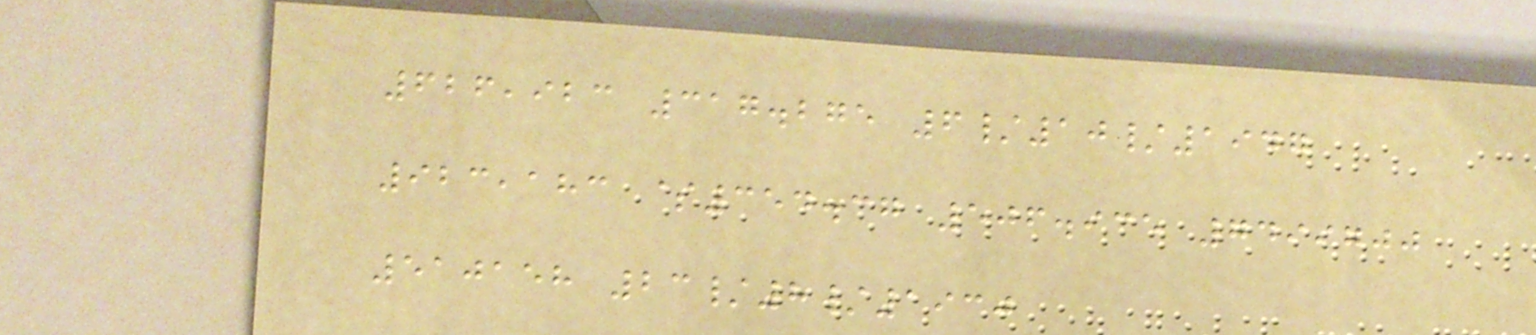626,923 317.275 6/10/1947
923,183 $354.37 506.935 7499700
510158 23/8/1930
